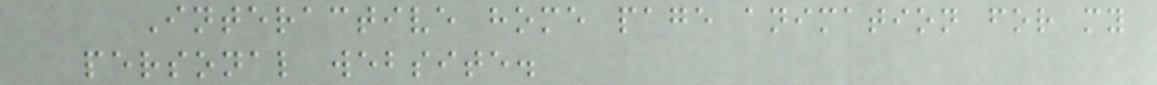Interactive home page animation for my
personal website.
